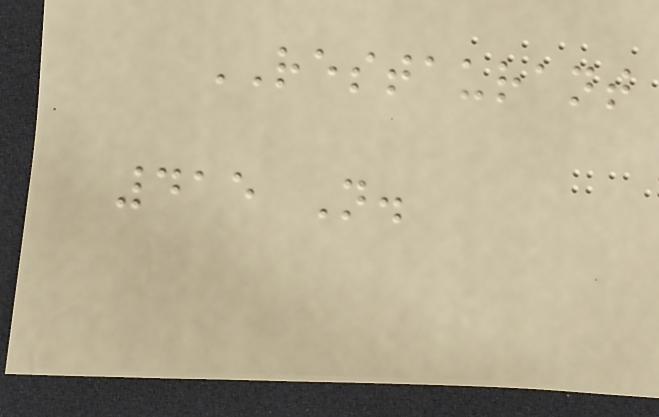RESTAURANT
415 N.
